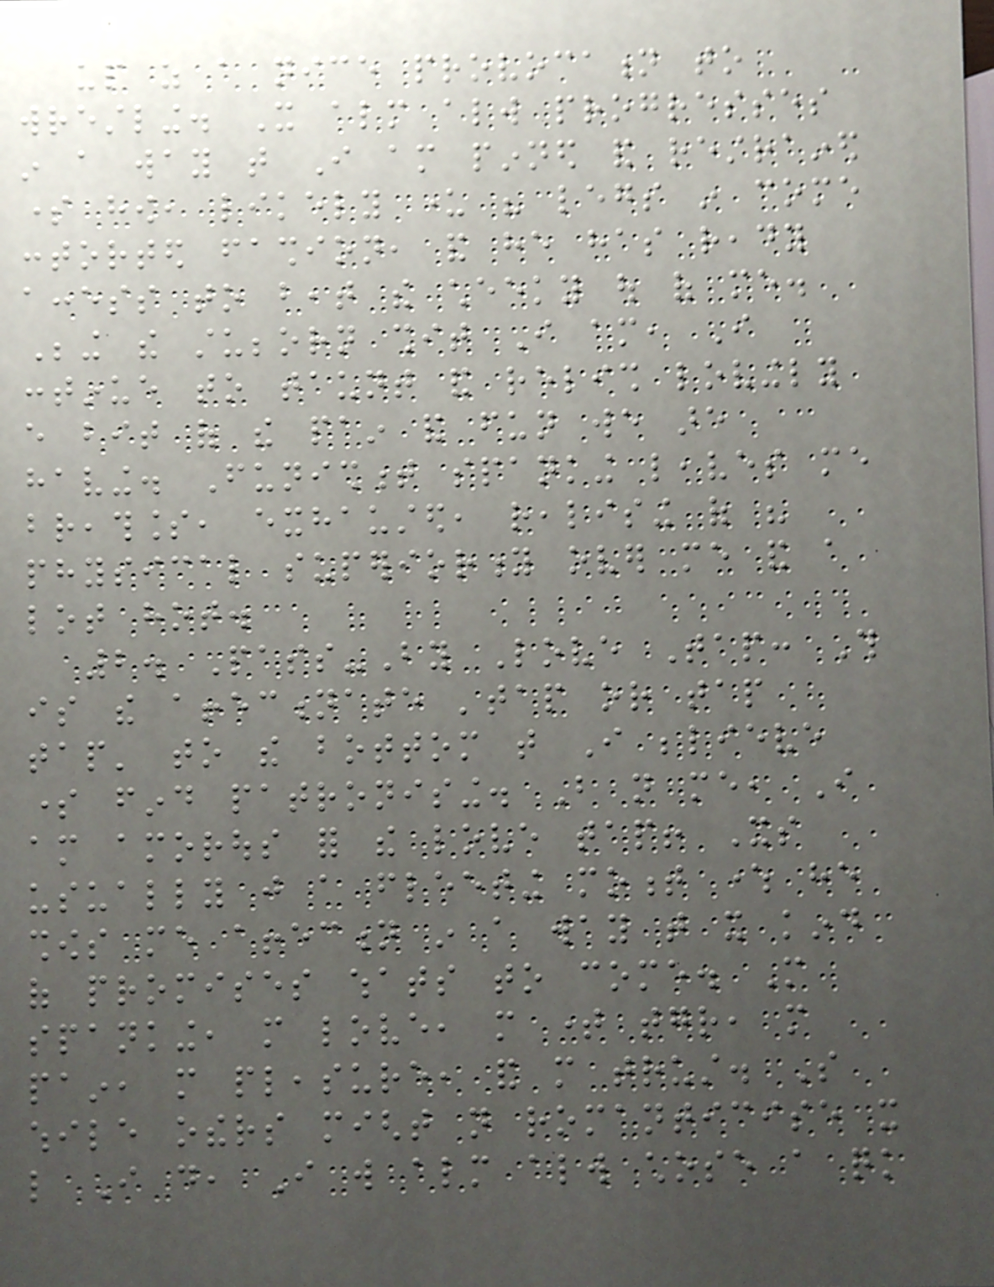up as a nice provocation to
wrestling. It almost always progresses
in a way that I am pinned and restrained
some how, likely under his legs in come
contorted fashion, and he has ready
access to beat the cheeky out of me.
Being the stubborn shit I am, I
continue to taunt and relish lovingly
every bit of the pain and fun we are
having. Funishment spanking leaves me
breathless, exhausted, realising of his
physical superiority over me and a
lot hot.
2. Pass-By Love Tap: This
is the affectionate 'tap or tap
tap' to the bottom that I believe
some find patronising. But not me, I
am amorous for the love tap! Its
usually just a fleeting moment where he
shows me affection in a way that it kind
of promises whats to come. More
spanking, more love, more time together, more
pain, more pleasure, and more trust. So
while others might not romanticise it
like I do, I will almost always chose a quick
